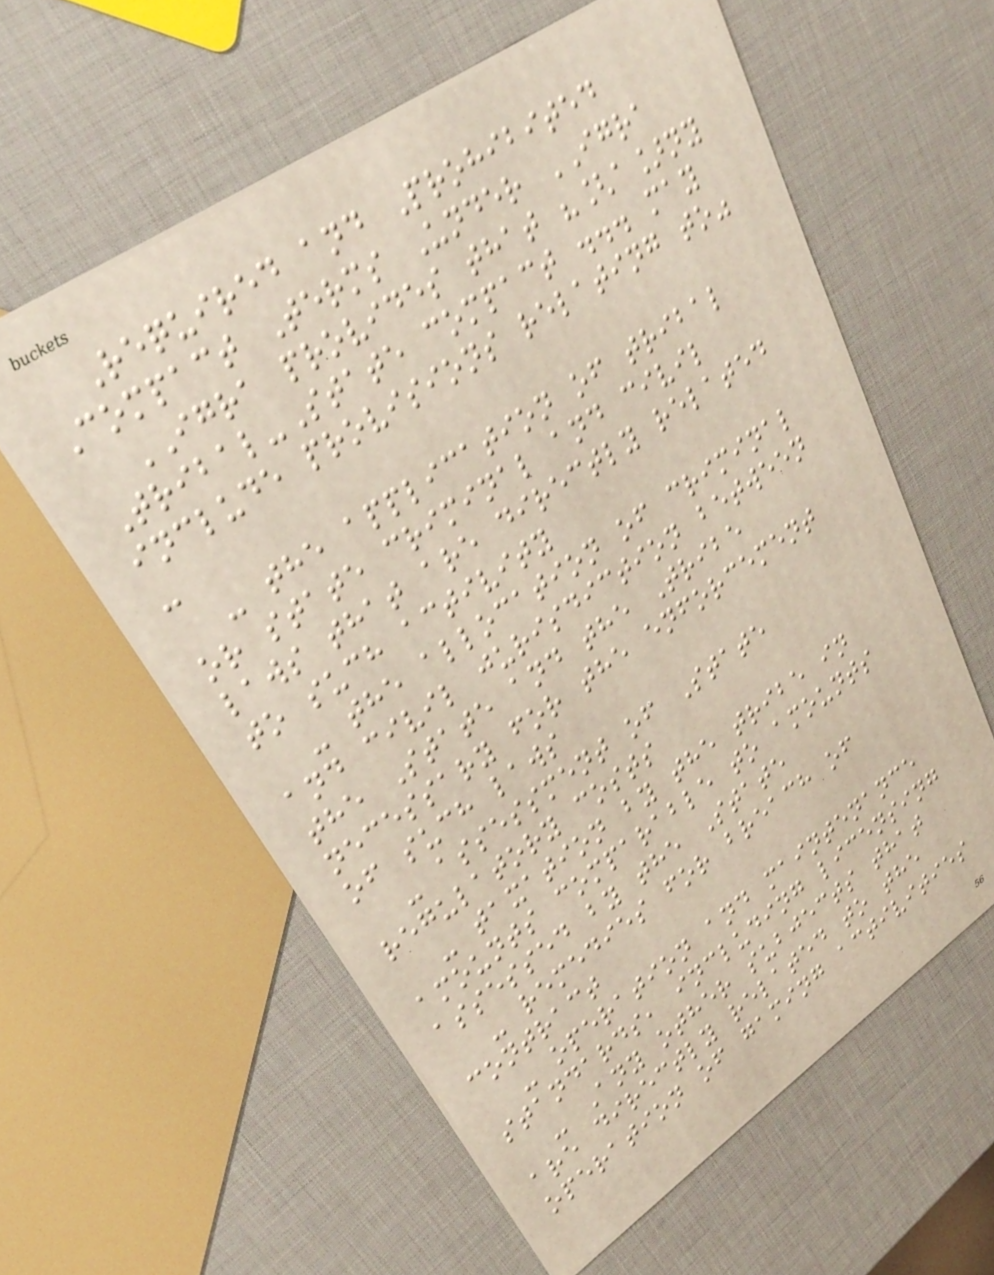Required and Prohibited
Compact Terms Under IGRA
IGRA provides that "[a]ny
Tribal-State compact ... may
include provisions relating to"
-
- the application of tribal
or state criminal and civil
laws that are directly related
to such activity
- the allocation of criminal
and civil jurisdiction between
the State and the Tribe
necessary for the enforcement
of such laws
- assessment of State
regulatory costs
- taxation by the tribe in
amounts comparable to amounts
assessed by the State
- remedies for breach of
contract
- operation and maintenance
standards, including licensing
- Any other subjects that
are directly related to the
operation of gaming activities
